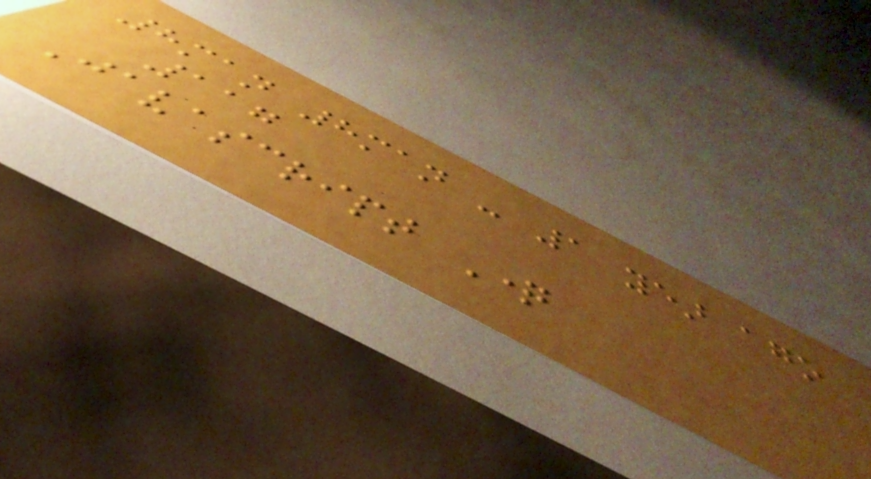8man 8man - 1 year ago
117
Javascript Question
